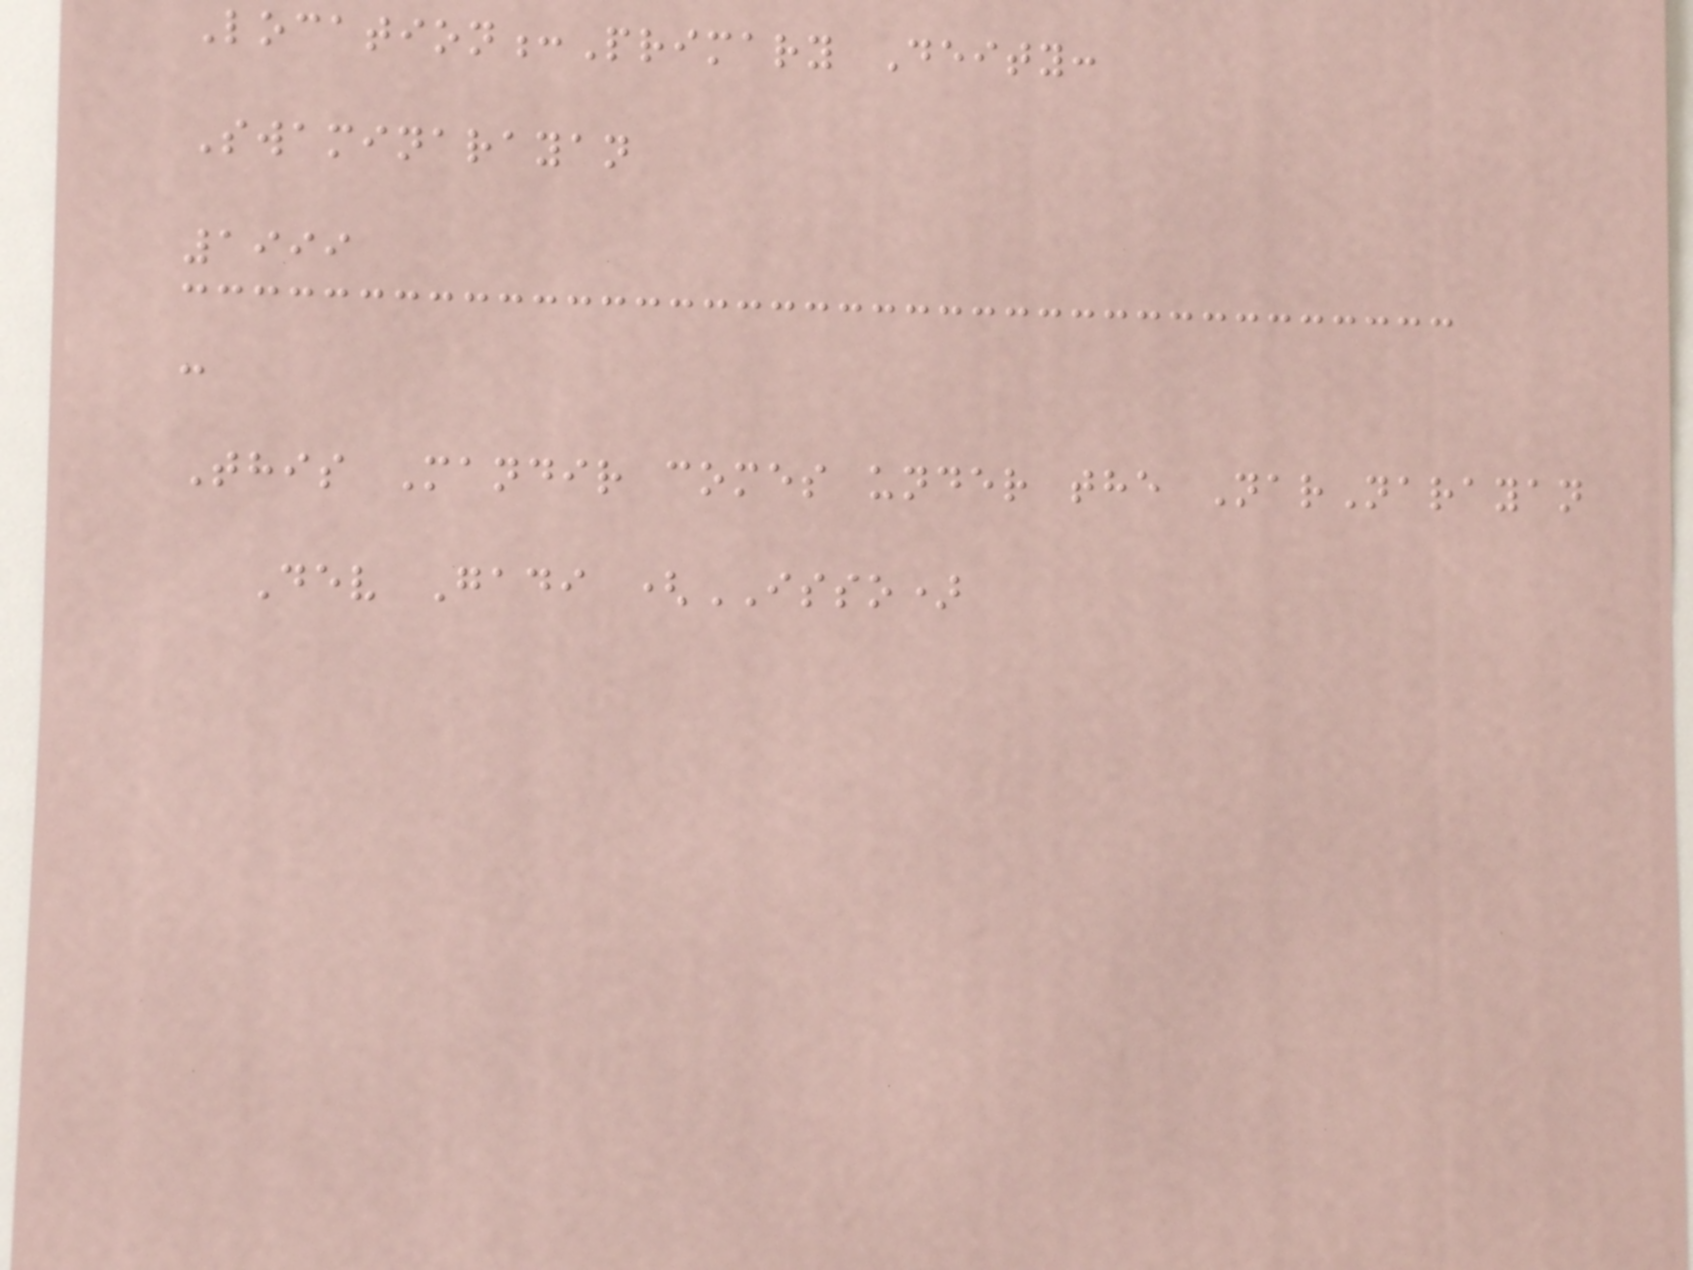Location:Primary Deity:
Swaminarayan
1999
-
This Mandir comes under the NarNarayan
Dev Gadi (ISSO)
